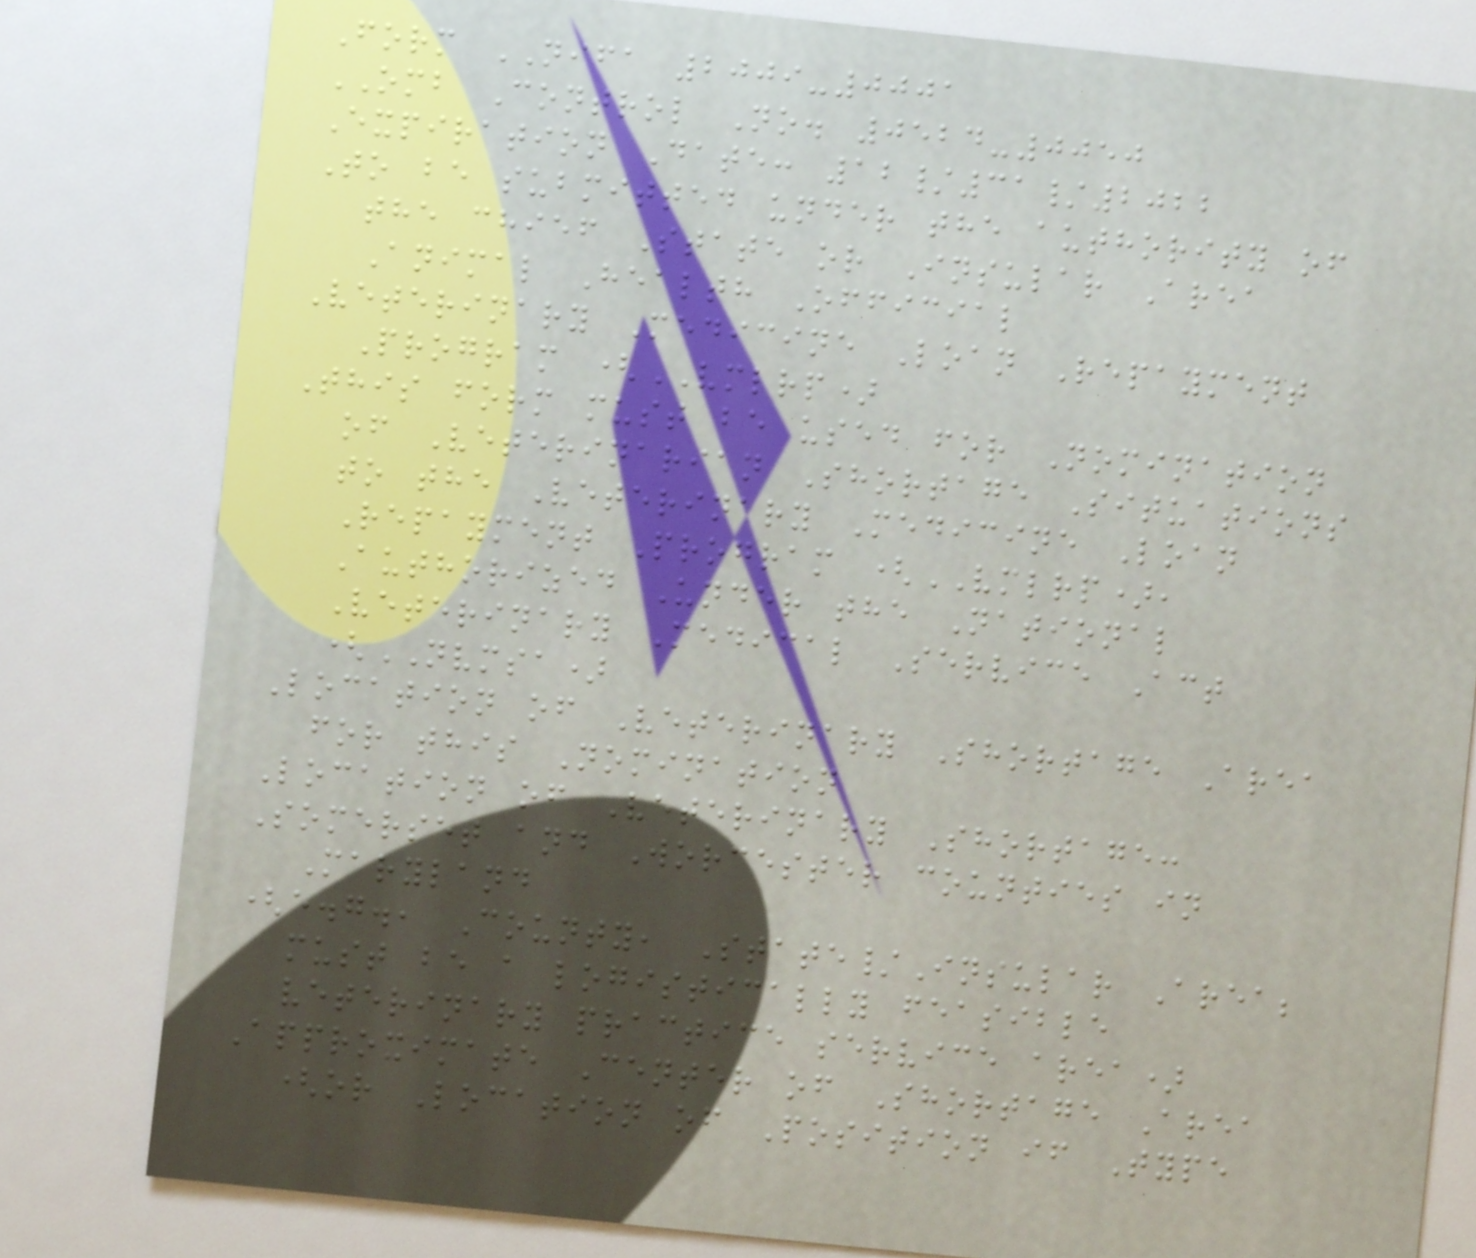Form NIFA 2009-0001
OMB Control No. 0524-0050
Expiration Date: 12/31/2022
To be submitted under the authority of
the chief State or Insular Area
Animal Health Official
Veterinary Medicine Loan Repayment
Program (VMLRP)
This form must be used for Nomination
of Veterinarian Shortage Situations
to the Veterinary Medicine Loan
Repayment Program (VMLRP),
Authorized Under the National
Veterinary Medical Service Act
(NVMSA)
Location of Veterinary Shortage Area
for this Nomination
Location of Veterinary Shortage:
Somerset and Worcester counties in
Maryland
(e.g., County, State/Insular Area;
must be a logistically feasible
veterinary practice service area)
Approximate Center of Shortage Area
(or Location of Position if Type
